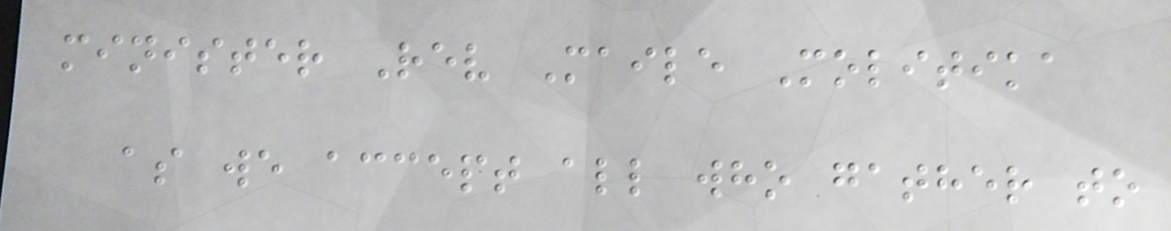minister Rev Maile Molitika
as we accept all who gather to
